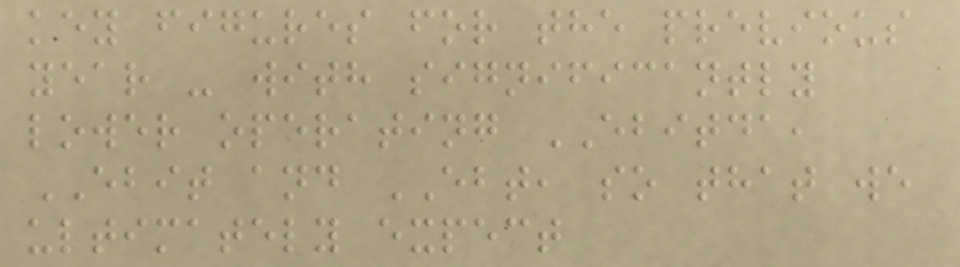key figures for the previous
year - with significantly
lower operating EBITDA,
EBIT and EBT, so that we
ultimately expect
